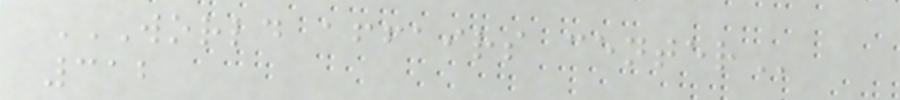WORLD AFFAIRS CENTER
312
